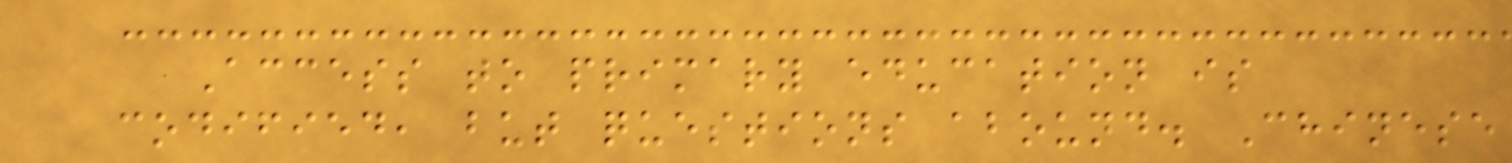Access to primary education is
codified, but questions abound. Chinese
